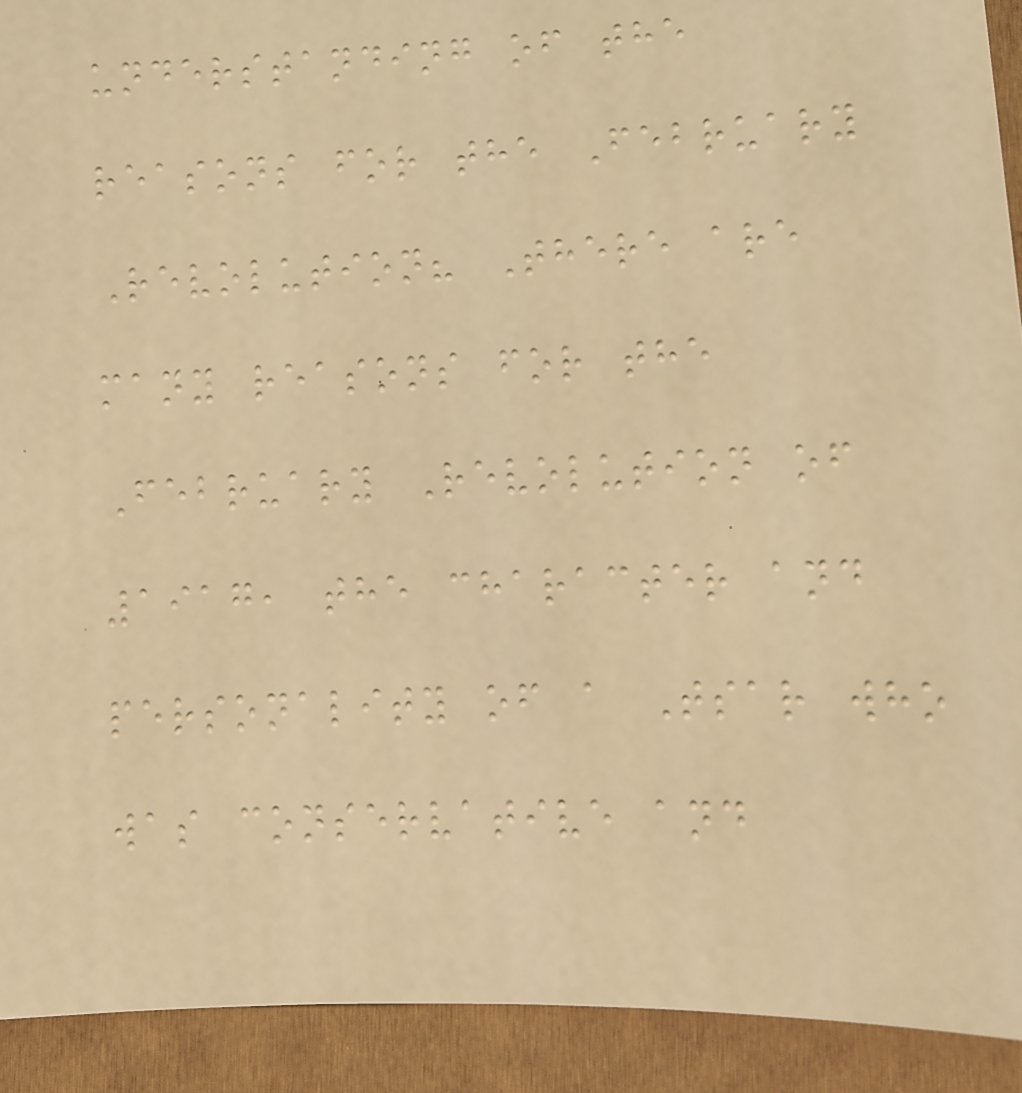understanding of the
reasons for the February
Revolution? There are
many reasons for the
February Revolution of
1917, the character and
personality of a Tsar who
was conservative and
